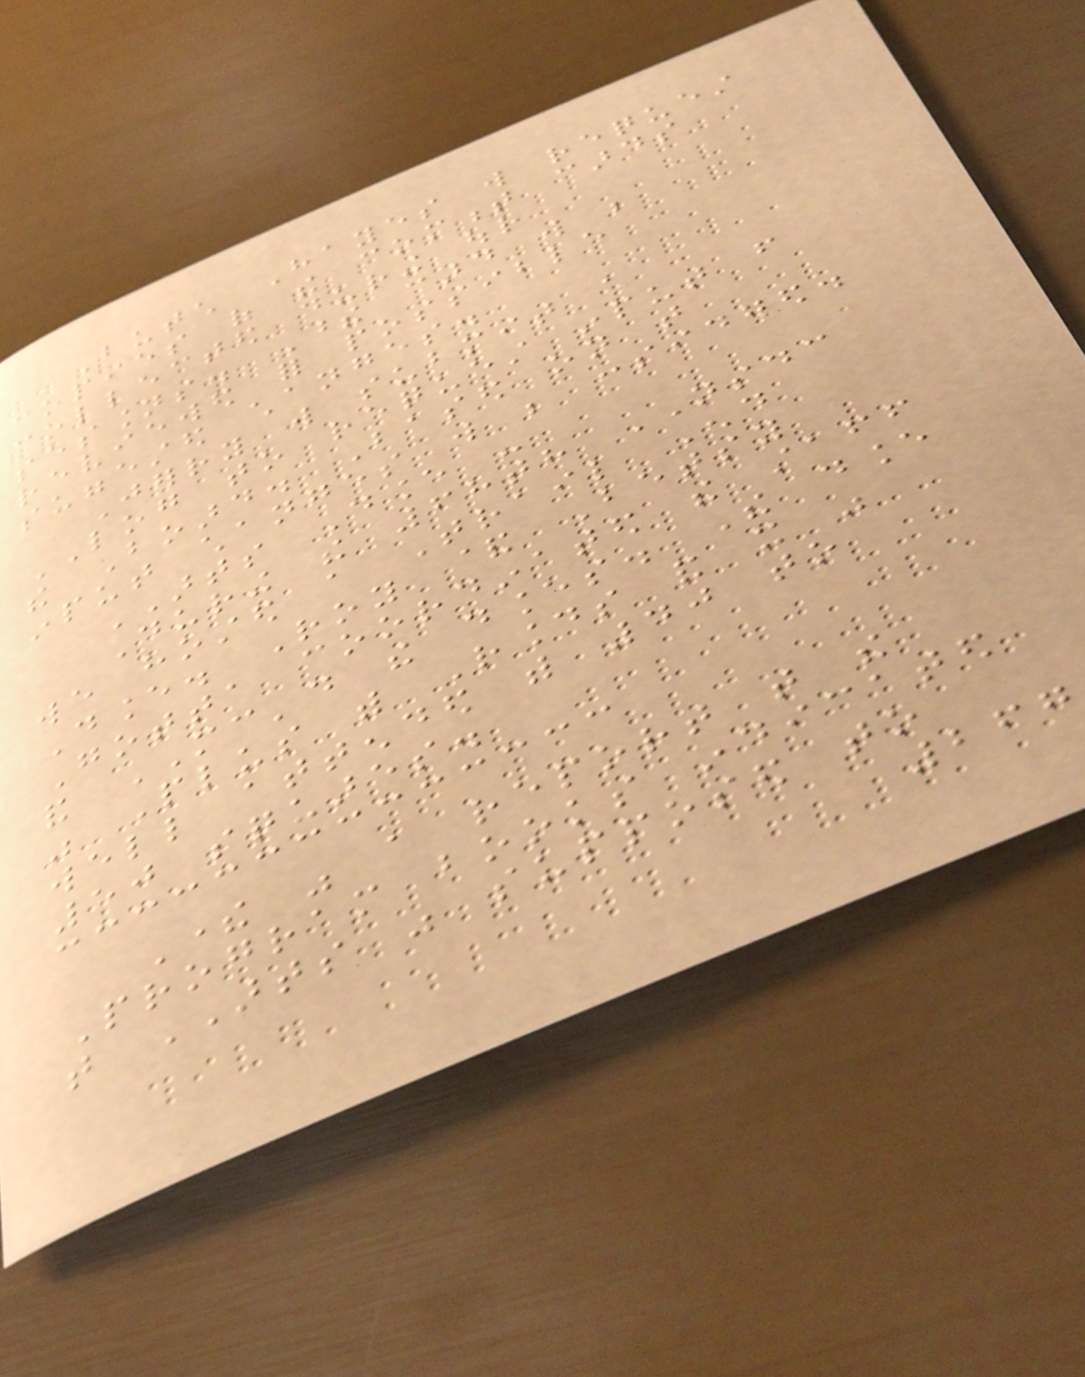Butch Hayes will request
copies of the comment cards
collected during our
sessions. These card will be
reviewed for possible
suggested changes.
Jerry will submit a
LOG to request input from
the Board. Based on that
input changes will be considered.
ARTS Dance -
During the 68th NSDC
we hosted a Trail End
Dance. Roy & Betsy
Gotta coordinated the staff
and MC'd the dances. The dance
was Plus with Rounds and it was
well attended with 40 to
50 squares.
There was a report that the
Program books indicated
that ARTS was supposed to
267
